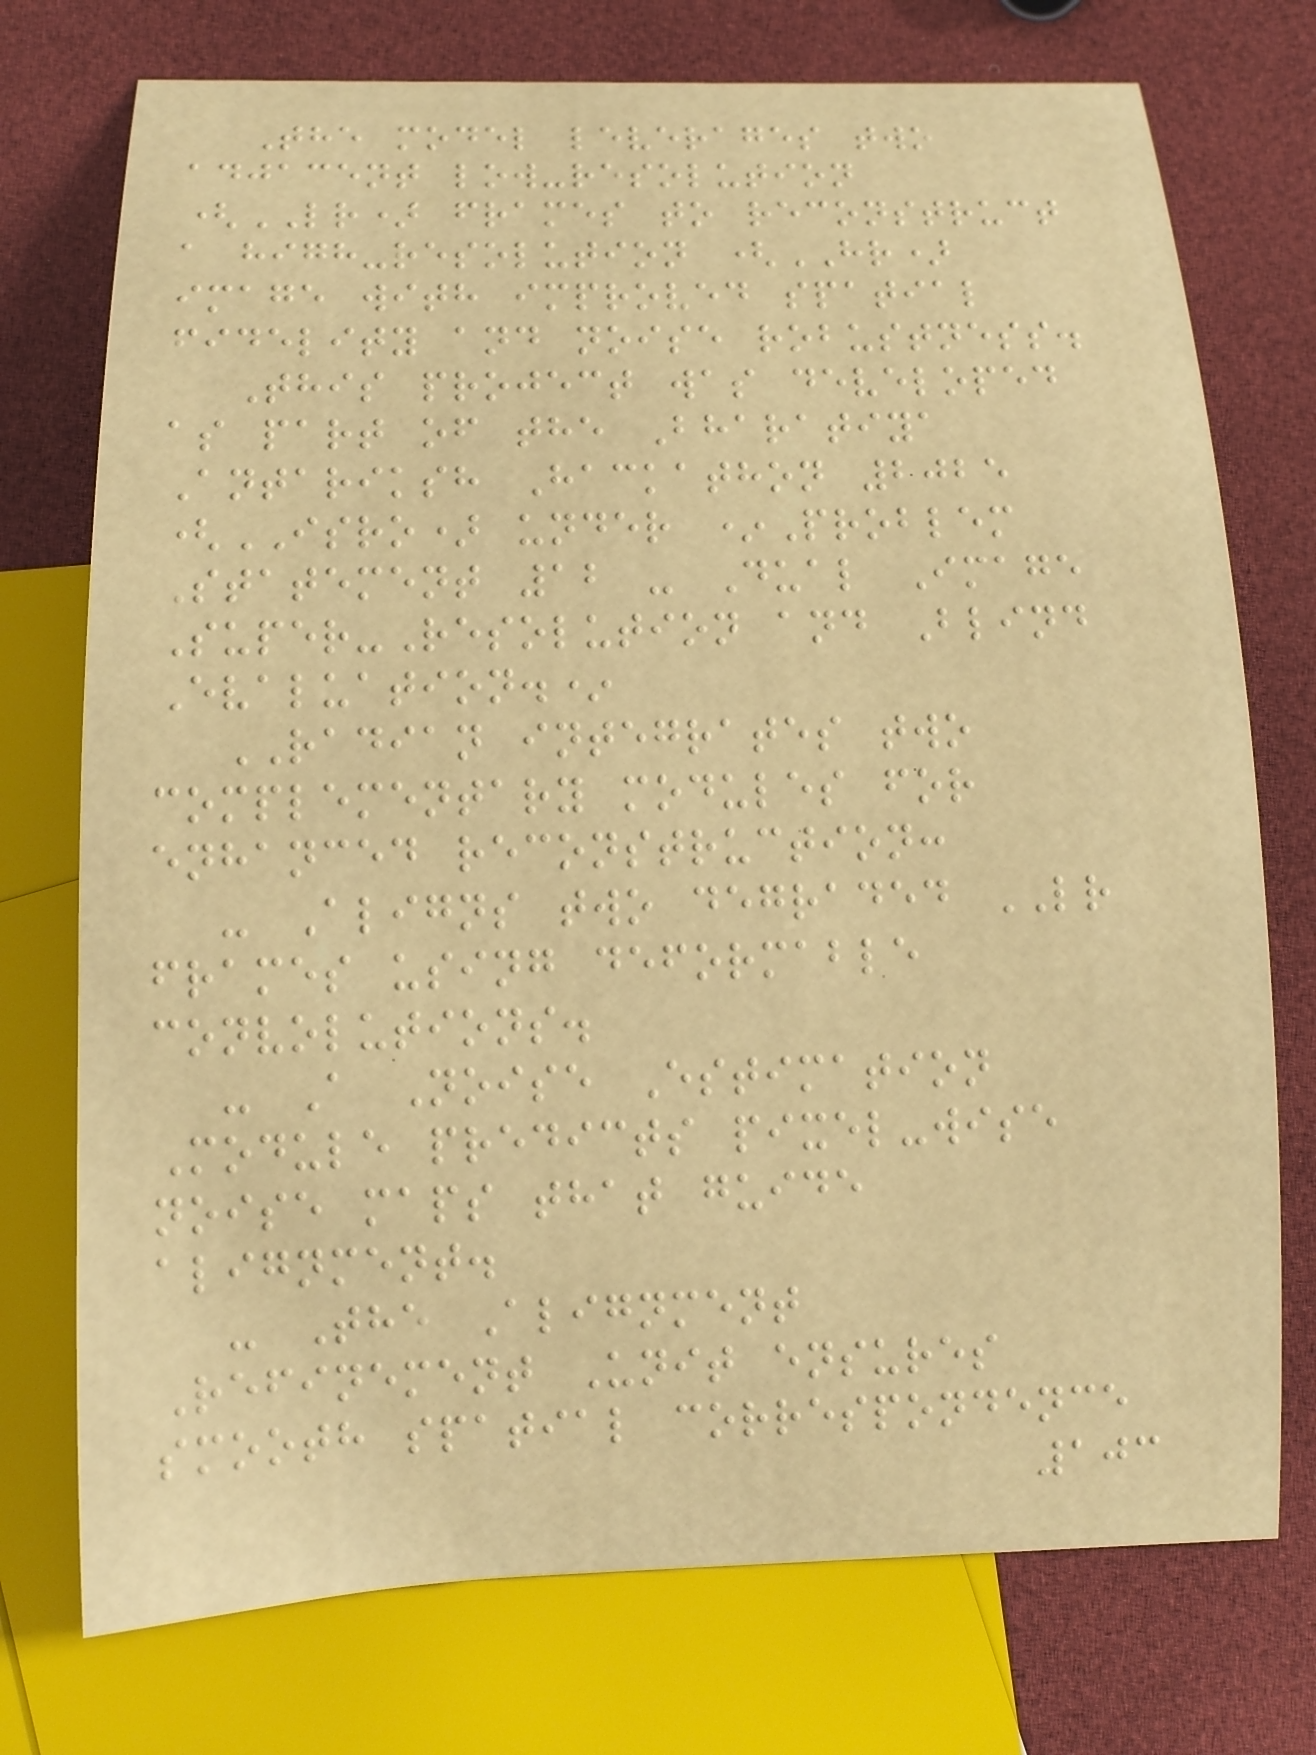The model leverages two
adjacent low-resolution
(LR) frames to reconstruct
a high-resolution (HR)
image with improved spatial
fidelity and noise robustness.
This project was developed
as part of the Bharatiya
Antariksh Hackathon 2025
(ISRO) under *Problem
Statement 12 - Dual Image
Super-Resolution and Blind
Evaluation.*
RADIAN integrates two
complementary modules for
enhanced reconstruction:
- Aligns two degraded LR
frames using deformable
convolutions.
- A Noise Estimation
Module predicts pixel-wise
noise maps that guide
alignment.
- The Alignment
Refinement Unit ensures
smooth spatial correspondence
103
